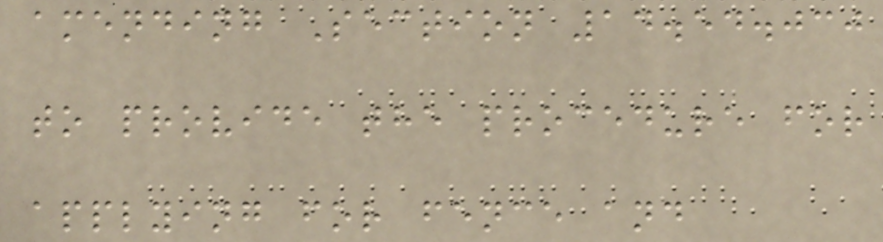amending Section 14.54.030
to provide the procedure for
applying for fence and
